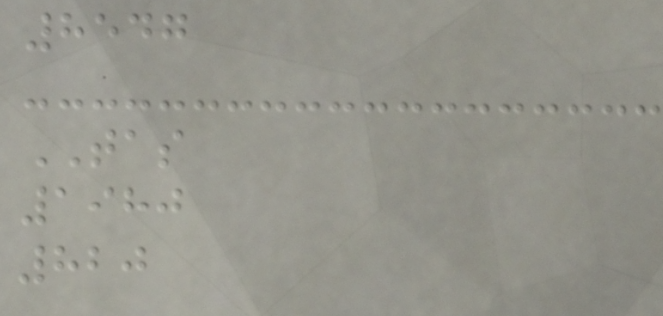8547
TAS
1980
820
